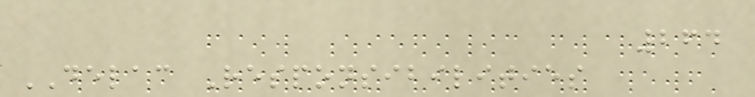264
DELAC Responsibilities
